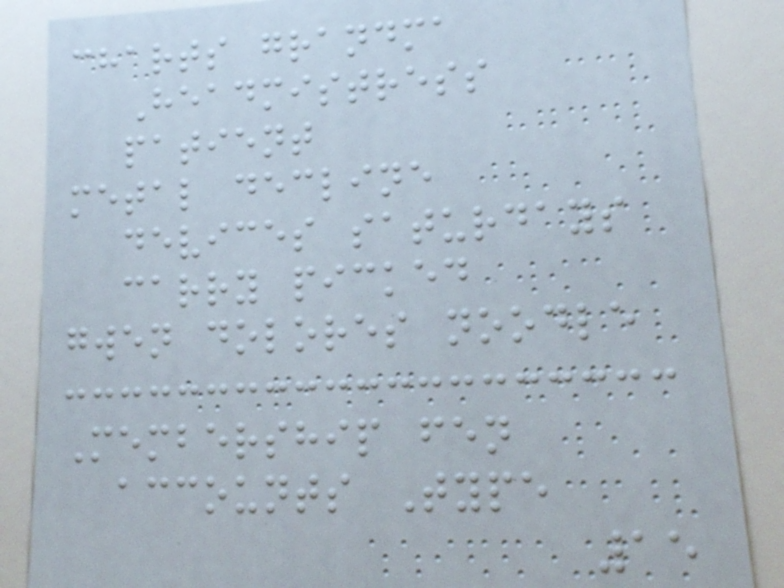charts grandma
Headmistress
patient
metal decline
devices saturdays
carry picked
gwen dolores noodle
Membership fen
accounts Type
15
